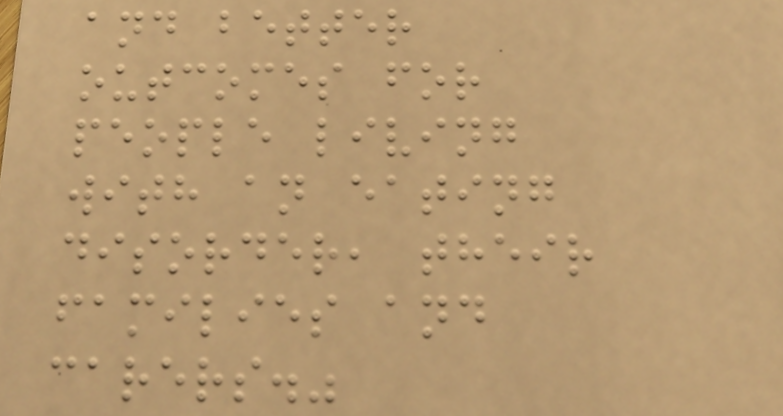and better
outcomes for
people living
with an eating
disorder, their
families and
carers."
